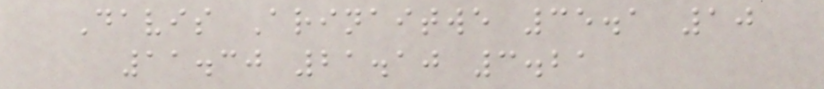Davis Arinaitwe 35.1 10
11.30 21.10 3.21
